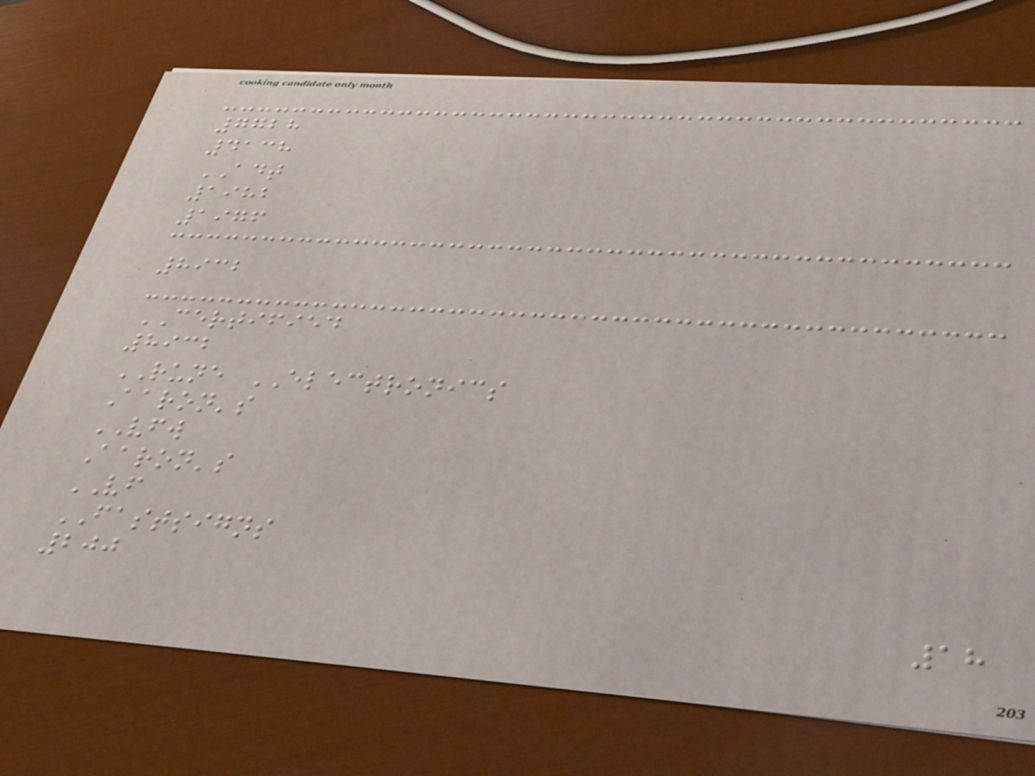7728
4138
ADT
1982
1976
8932
CERTIFIED
8932
RUNE ELECTRONICS
Aaron's
VFW
Aaron's
VF
FASTSIGNS
200
18
